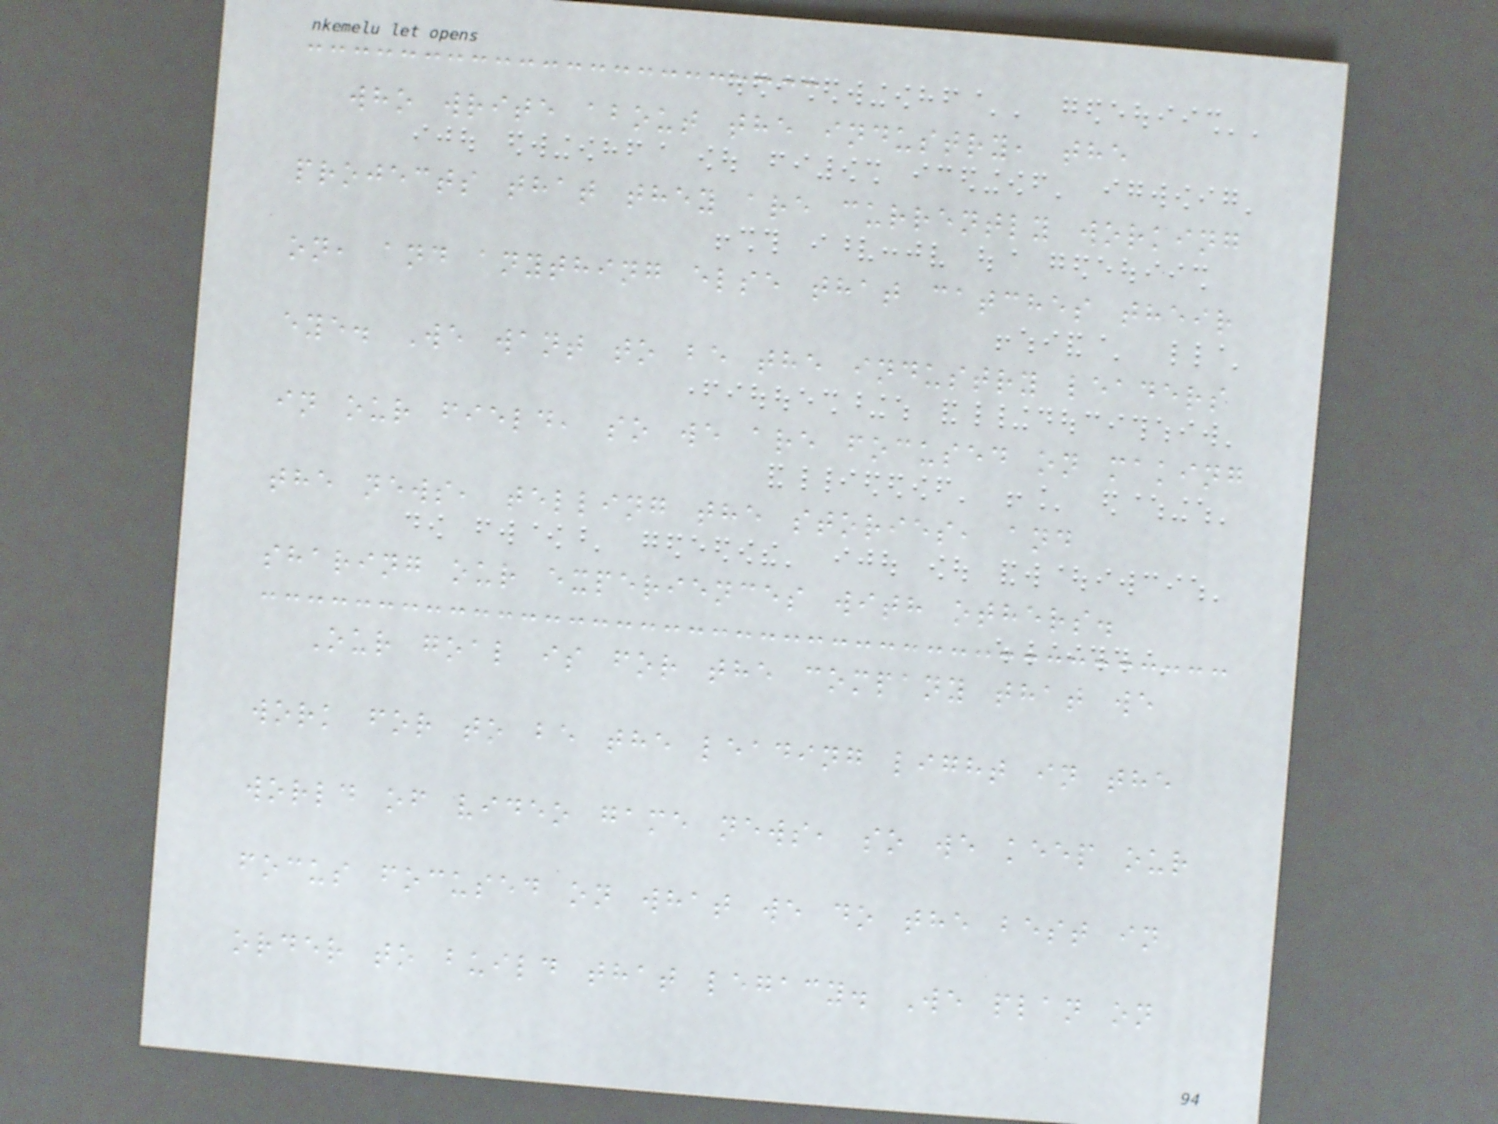who write about the industry, the
projects that they are currently working
on, and anything else that catches their
eye. We want to be the industry leaders
in our field, so we are focused on making
the news, telling the stories, and
sharing our experiences with others.
Our goal is for the company that we
work for to be the leading light in the
world of video game news, so we keep our
focus focused on what we do the best in
order to build that legacy. We plan on
